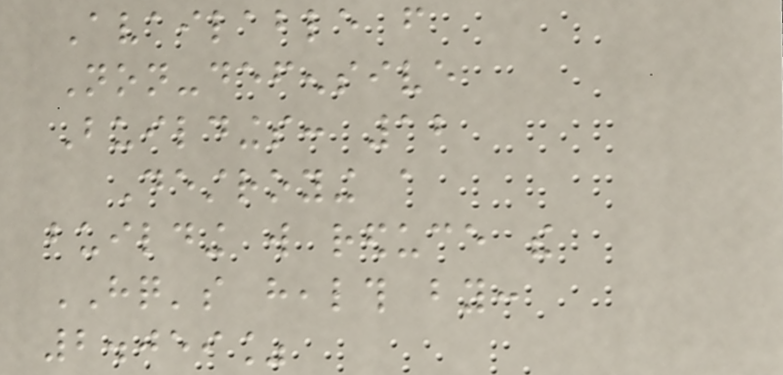Available from
Non-defensive
Buildings: 12
Destroying a
building will reduce the
HQ's health by:
2.059%
